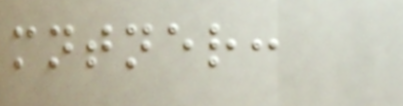mntner:
